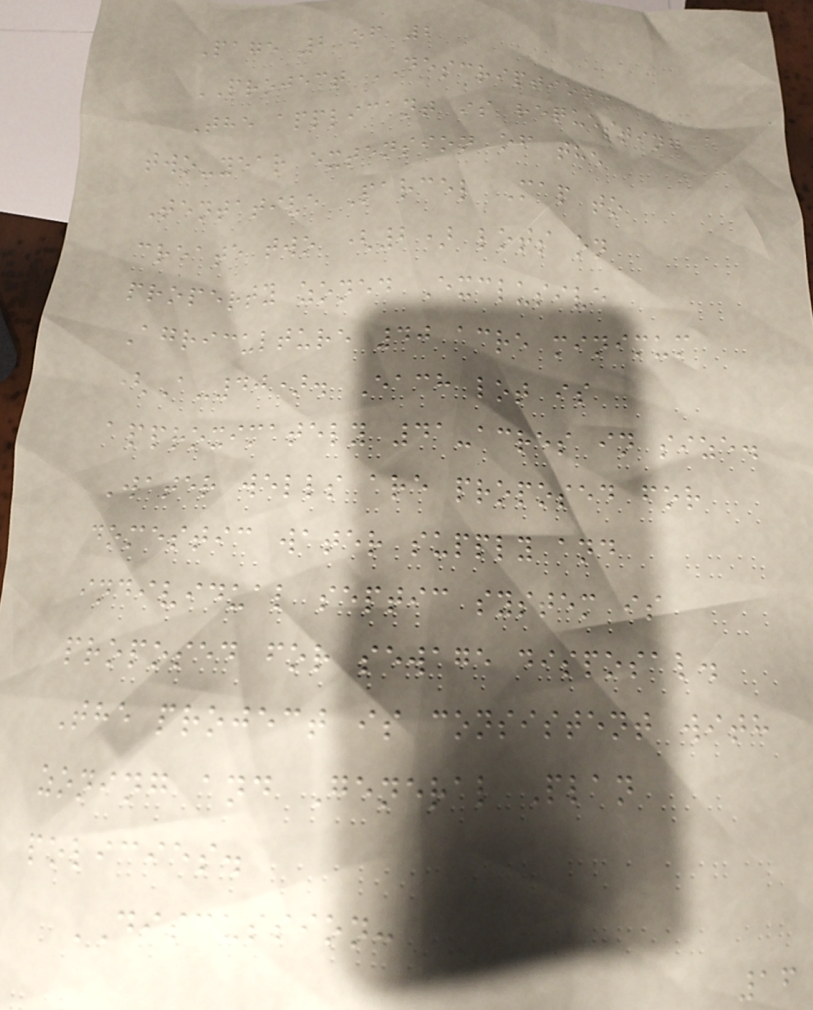Page 2 of 2
PROJECT DESCRIPTION:
The applicant is requesting a
two-year extension of the
Tentative Parcel Map to
create two (2) lots on
property zoned Exclusive
Agriculture 40 acre minimum
(A-40). Each lot is
approximately 41-acres in size.
Water wells are proposed for
domestic water supply and
individual septic system is
proposed for sewage disposal.
The project is consistent with
zoning and General Plan
policies.
DISCUSSION:
16
